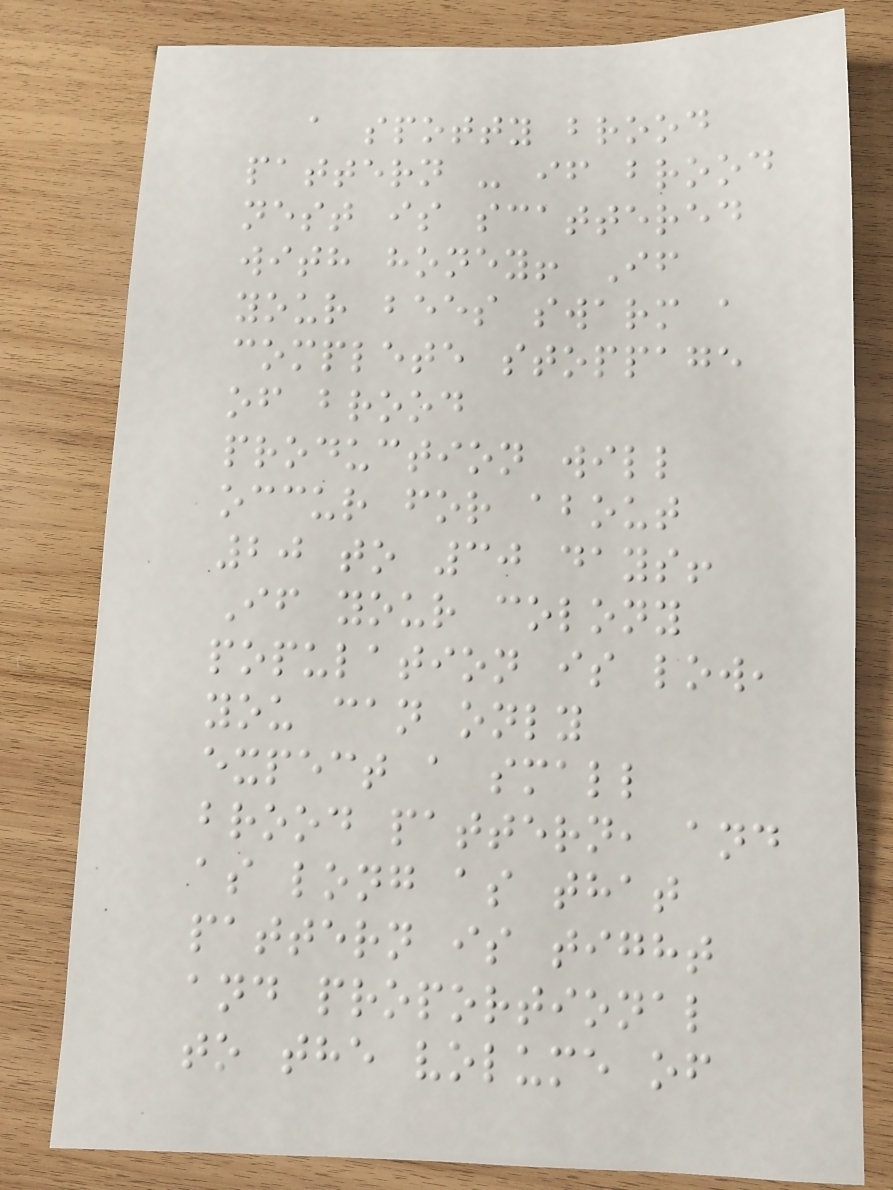a spotty brood
pattern - if brood
nest is scattered
with honey! If
your bees swarm a
complete stoppage
of brood
production will
occur for about
20 to 30 days!
If your colony
population is low,
you can only
expect a small
brood pattern, and
as long as that
pattern is tight
and proportional
to the volume of
